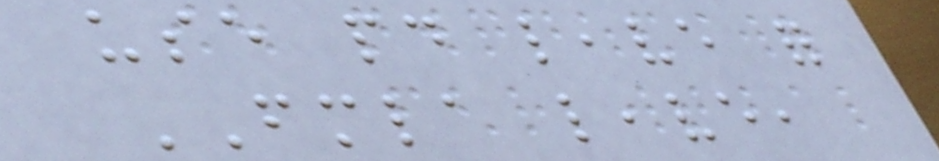use paid leave for
FMLA leave,
